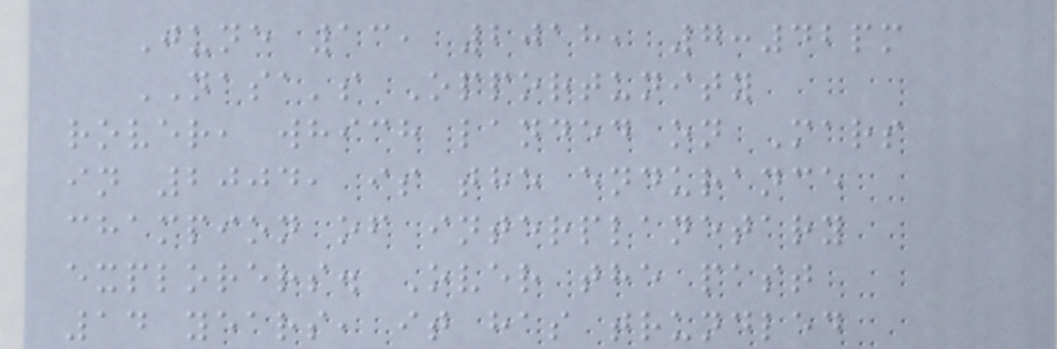June 13, 2018, 7:42pm
NASA's Opportunity
rover, which landed on Mars
in 2004, is the endurance
champion of interplanetary
explorers. Over the past
14 years, it has trundled
